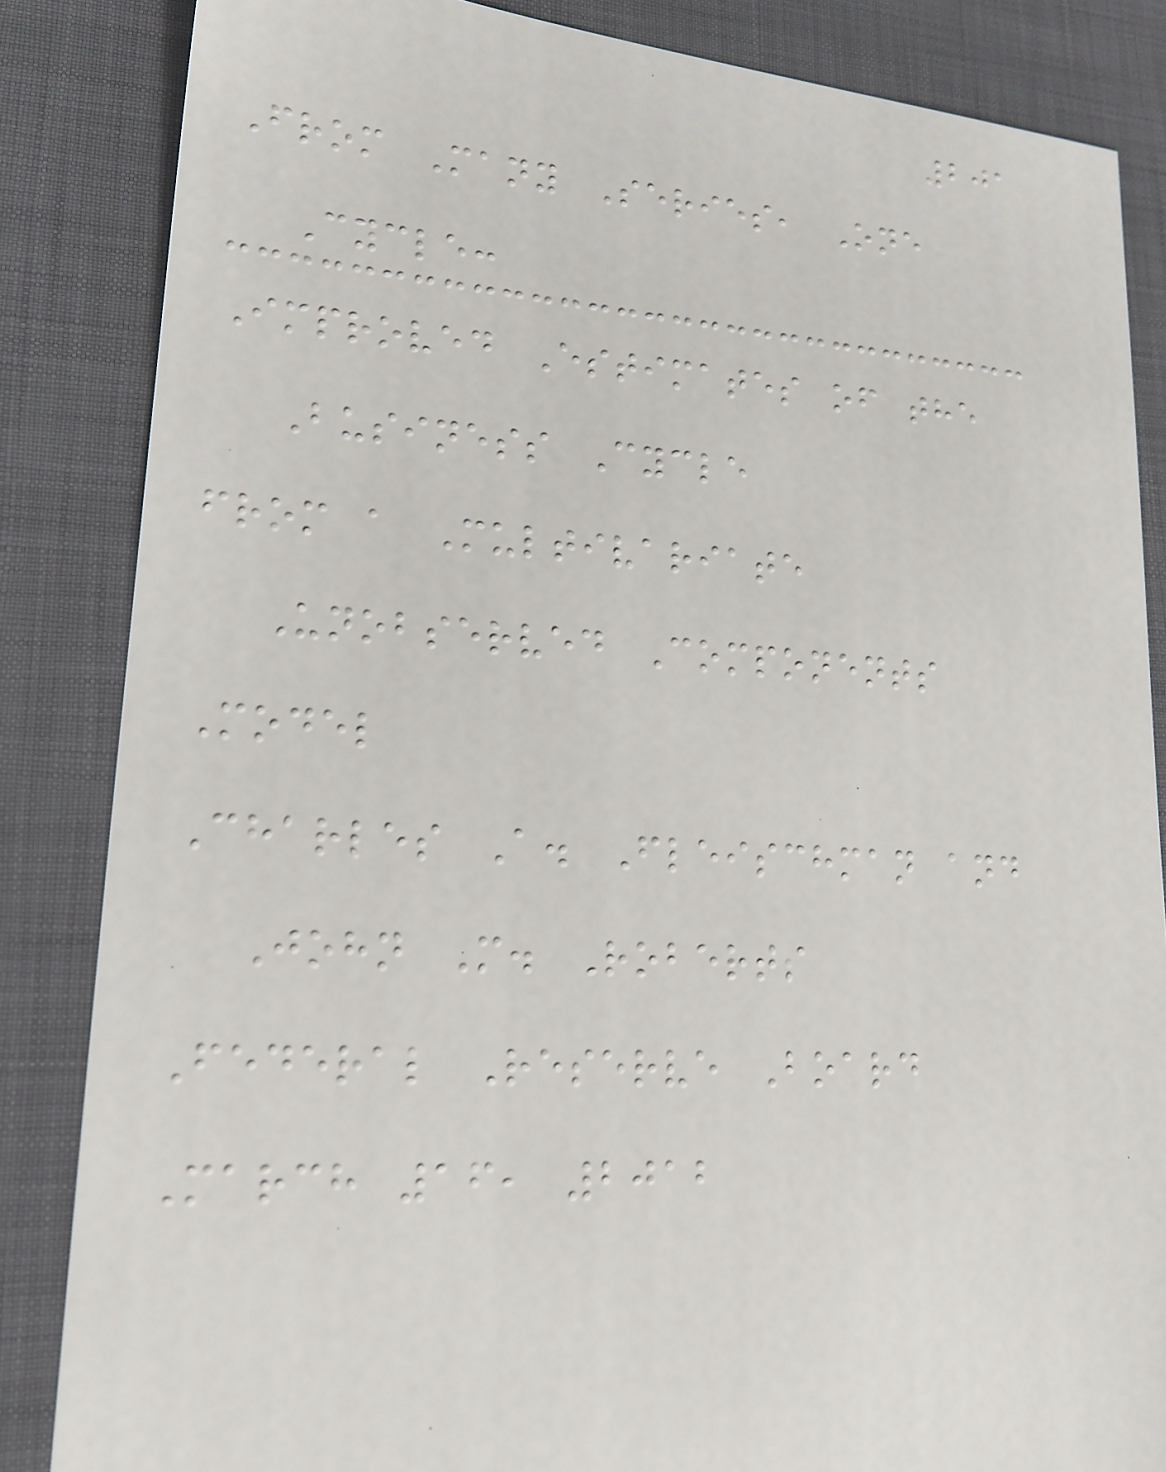201
From Many Series, One
Cycle:
Improved Estimates of the
Business Cycle
from a Multivariate
Unobserved Components
Model
Charles A. Fleischman and
John M. Roberts
Federal Reserve Board
March 16, 2012
